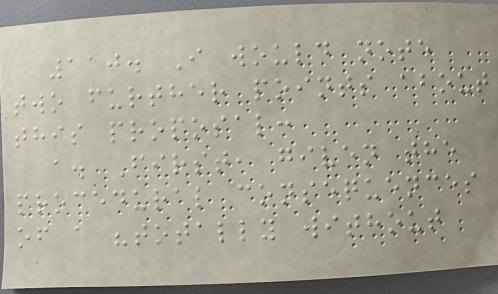110. I would note
two further points about
this proposal:
a. First, given the
procedural consequences
of a "totally without
